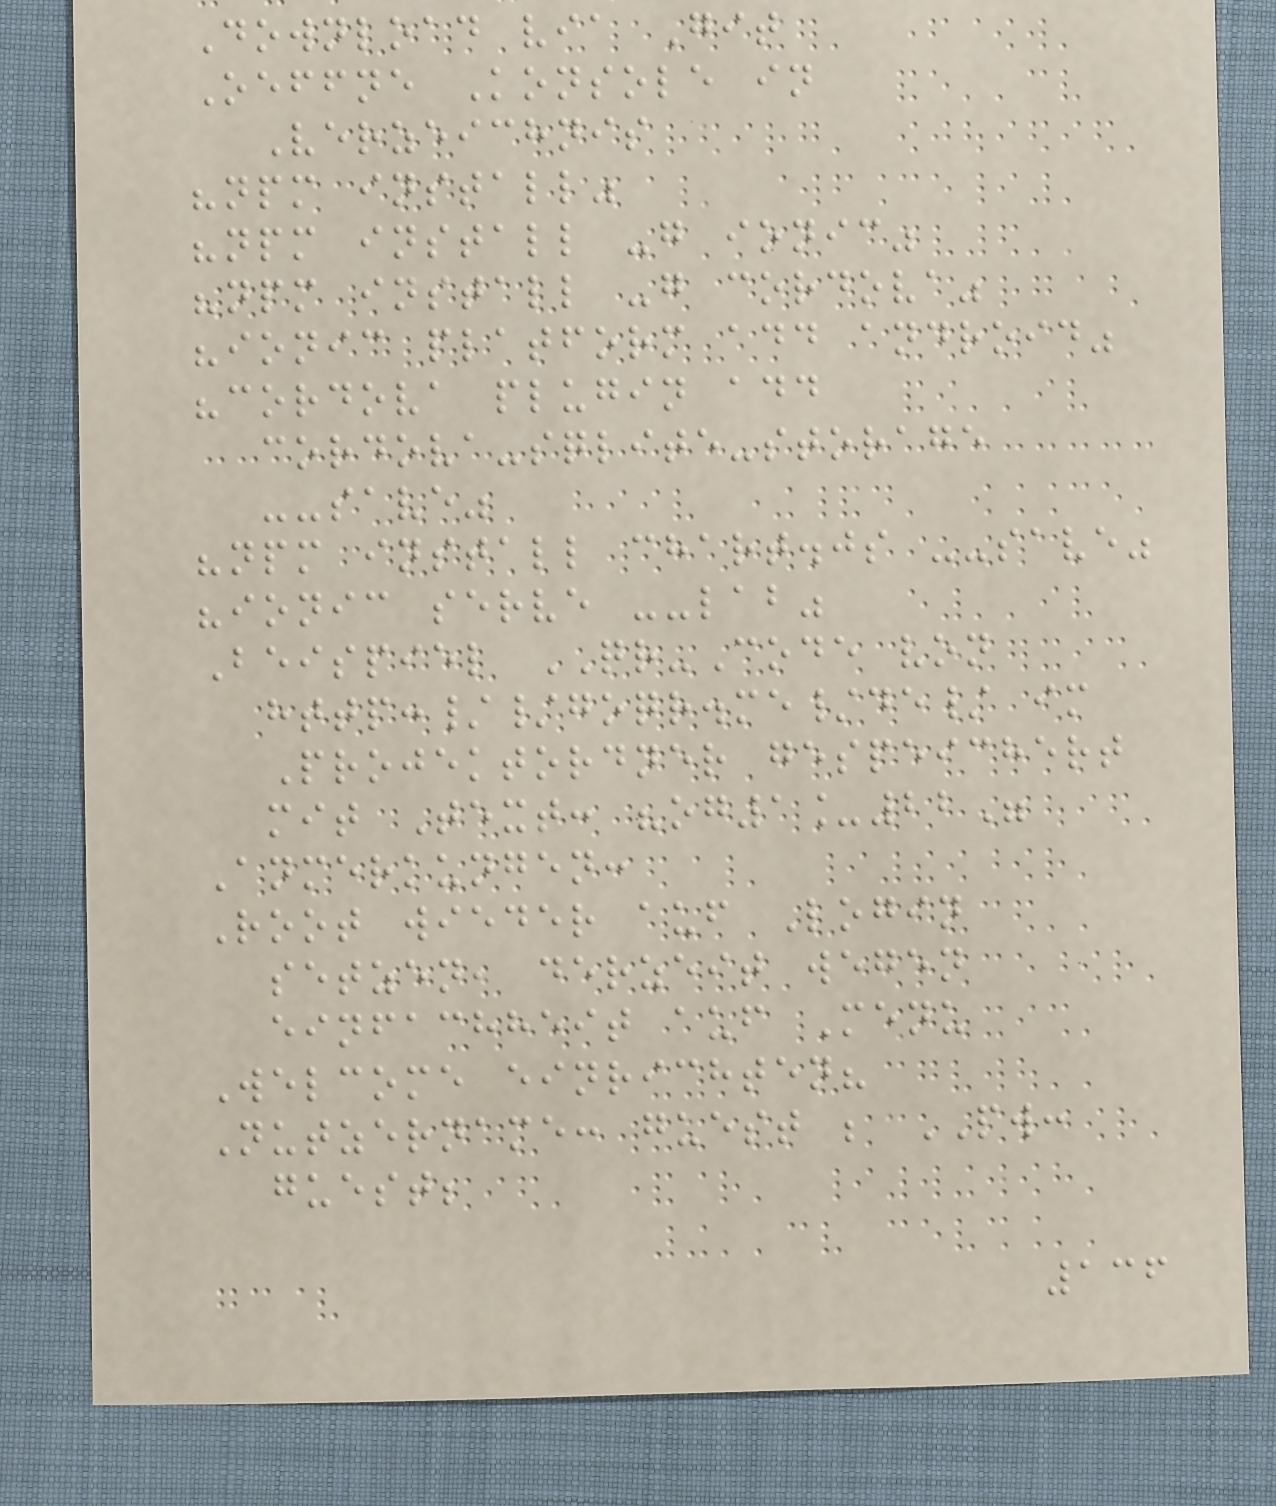Download via Git
Oeffne Konsole in
Verzeichnis
"npm install"
"npm install -g ionic"
"npm install -g cordova"
"ionic platform add android"
"cordova plugin add
cordova-sqlite-storage
--save"
"npm install chart.js --save"
"ionic serve --lab"
Beispiel QR-Code von
http://goqr.me/de/ im
Projektordner gespeichert
mit Text: "og1_22"
Anmerkungen:
Root wieder auf Login
setzen, derzeit wegen
einfachheit auf Menu
Welcome einrichten?
Nutzername: guest ; PW:
guest;
136
